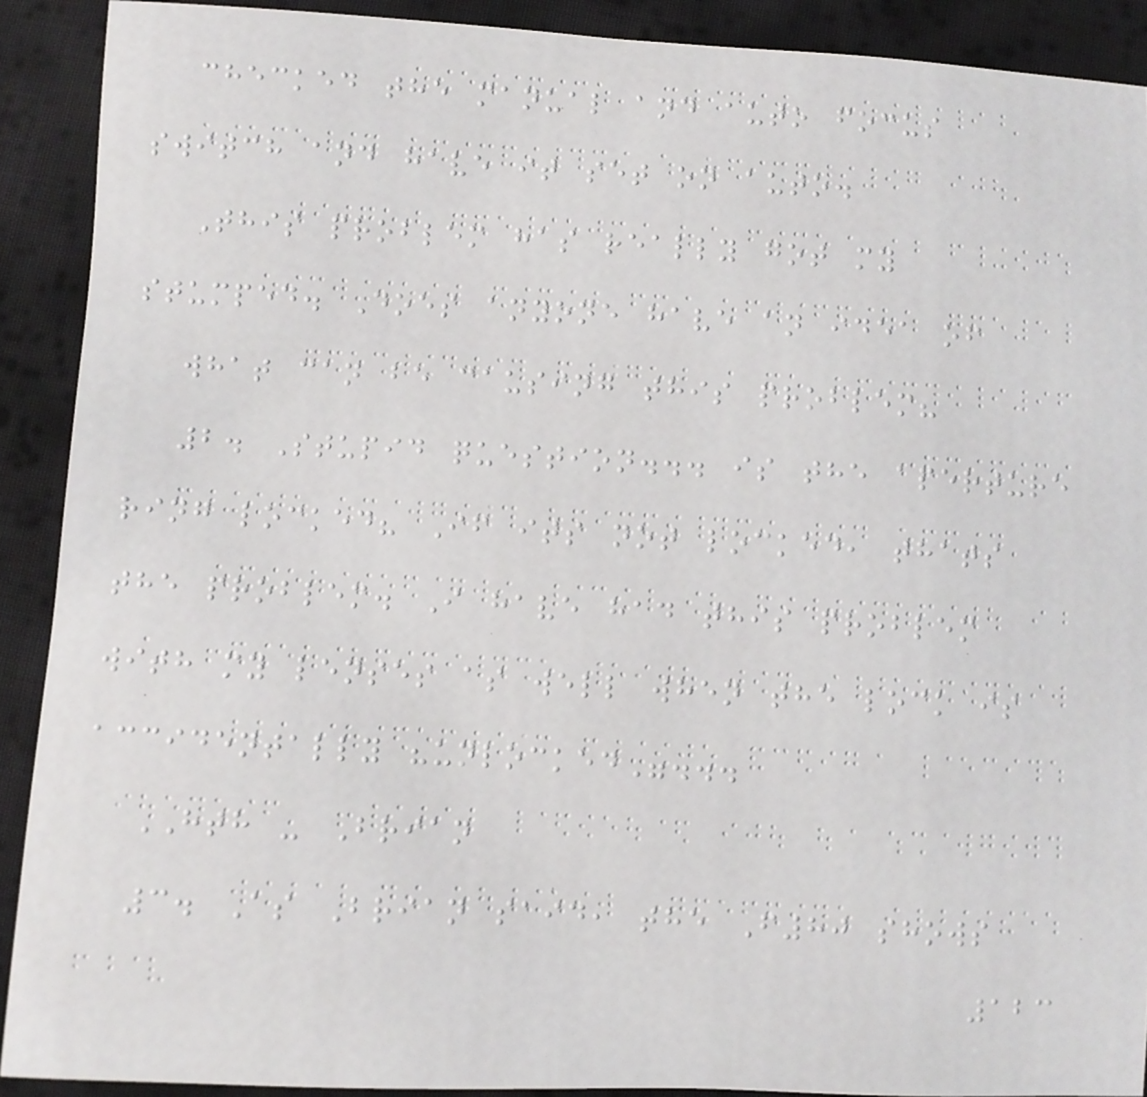checked the manual and auto focus
switch and have it set on auto.
This problem has really got my
stumped. Does anyone have an idea of
what can be causing this problem?
2. Stupid question... is the aperture
ring locked? If its not locked, thats
the problem. I have had this problem
with my lenses as well when the lock is
accidentally "unlocked"...
HTH - Brian
3. As Brian said, the F80 shows
123
